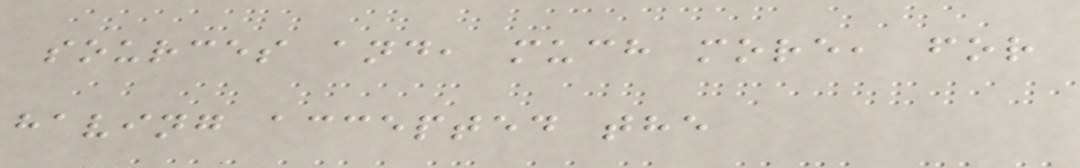sources and, much more, for
having accepted the
